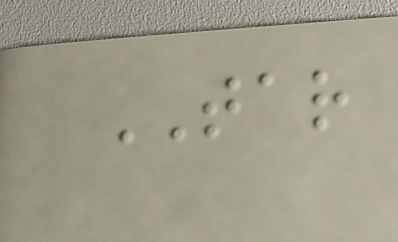TAR
